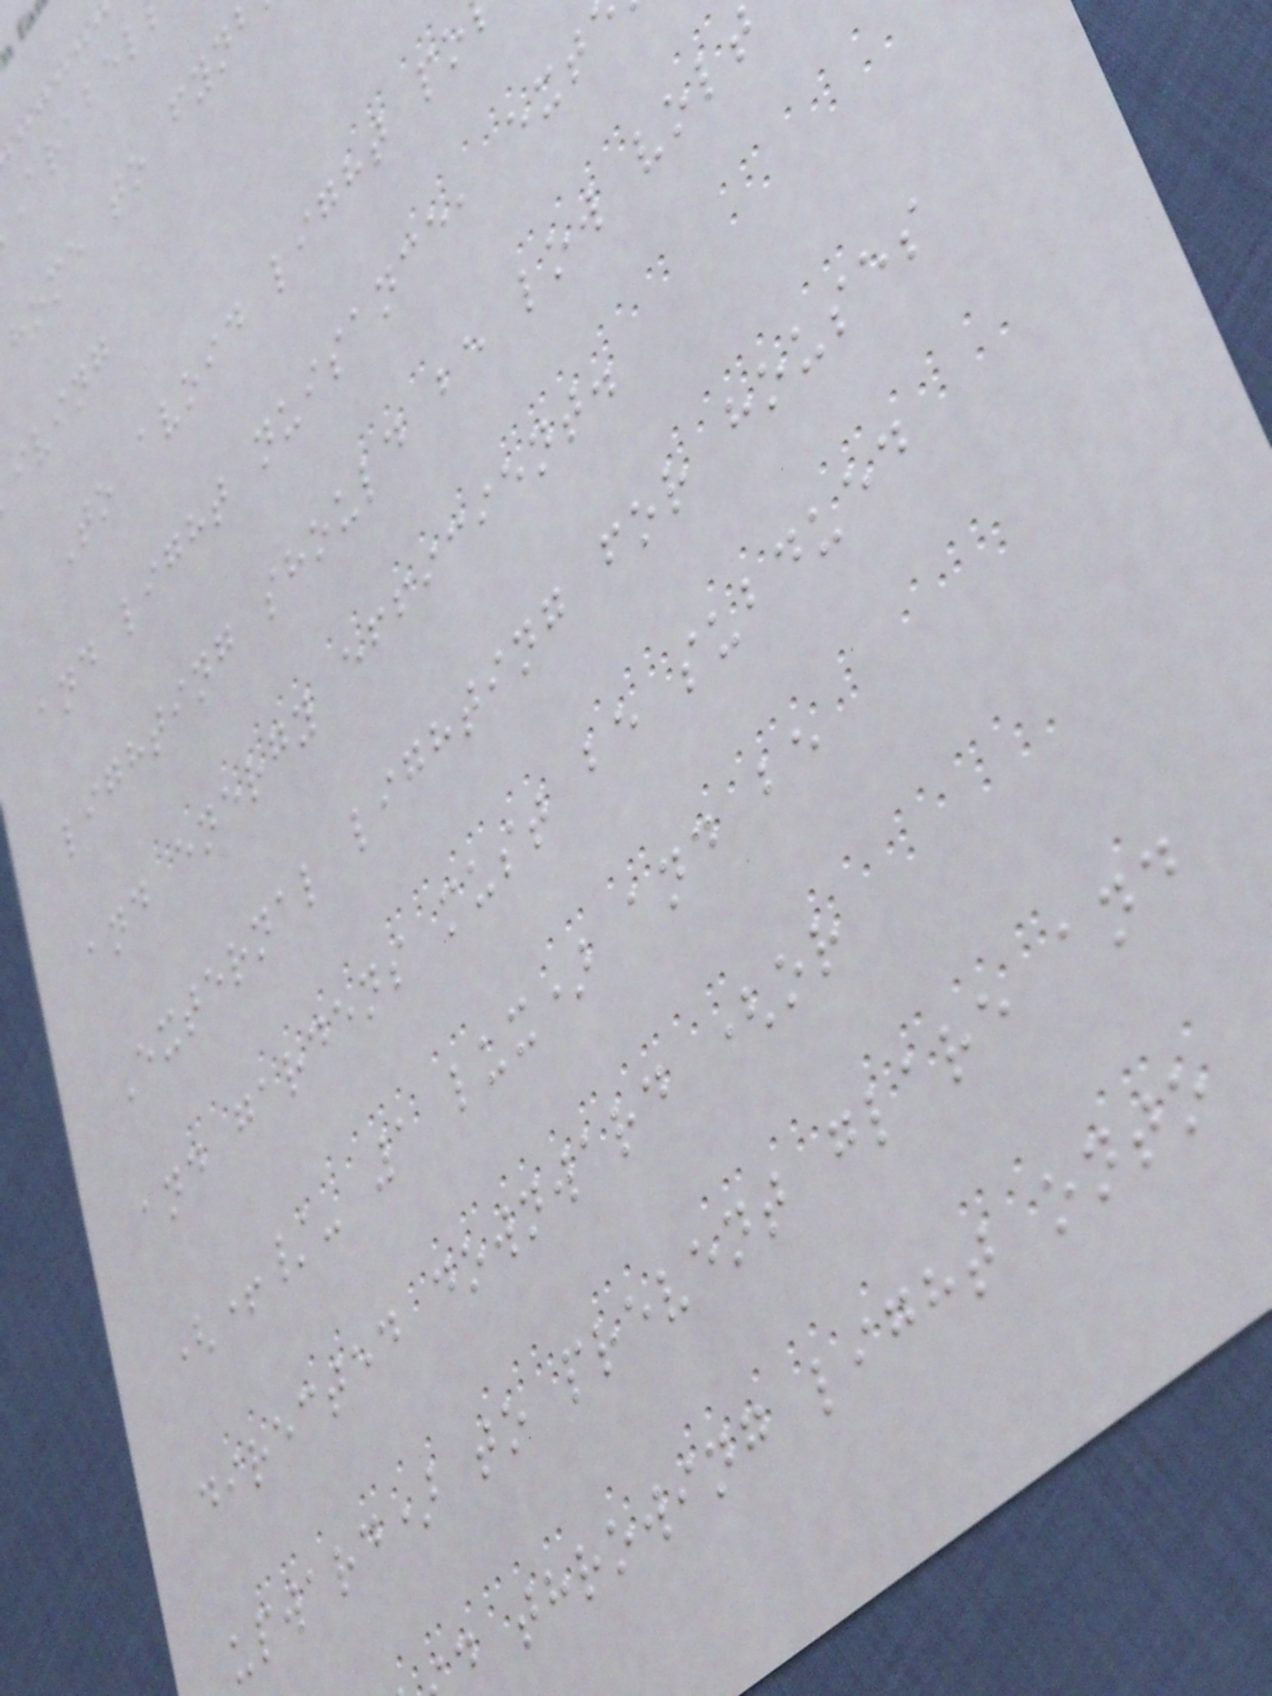home to fyn
iving
To avoid light po
and light nuisance, ext
lighting should be low volt
and energy efficient.
External lighting for houses
and gardens must be subdued
(+/- 1 lux) and be
directed downward (or
upward) to prevent glare and
d throwing light onto
